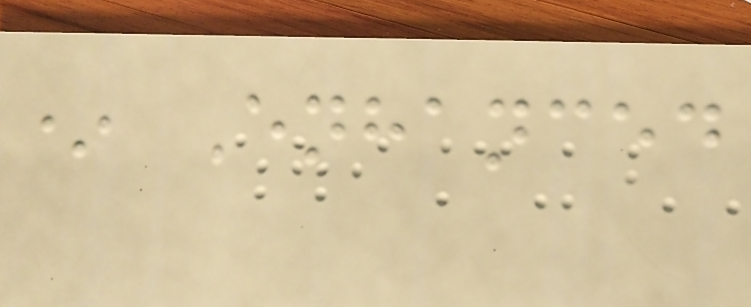* Enhanced
